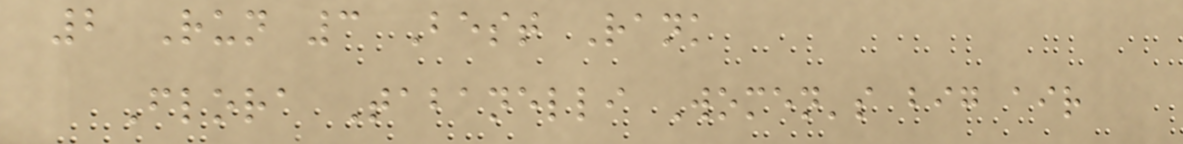2 Run 3 Best Rank
Flora Tabanelli Women's big air
